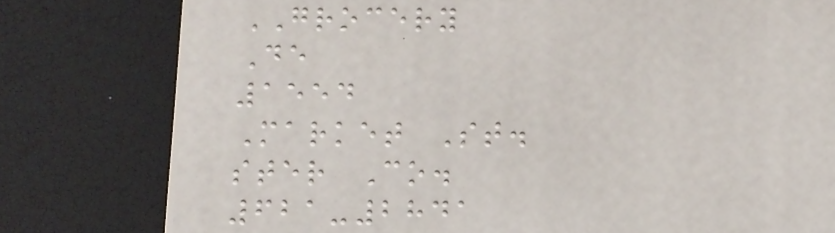GROCERY
De
1554
Market St.
ster Co.
621-2841
